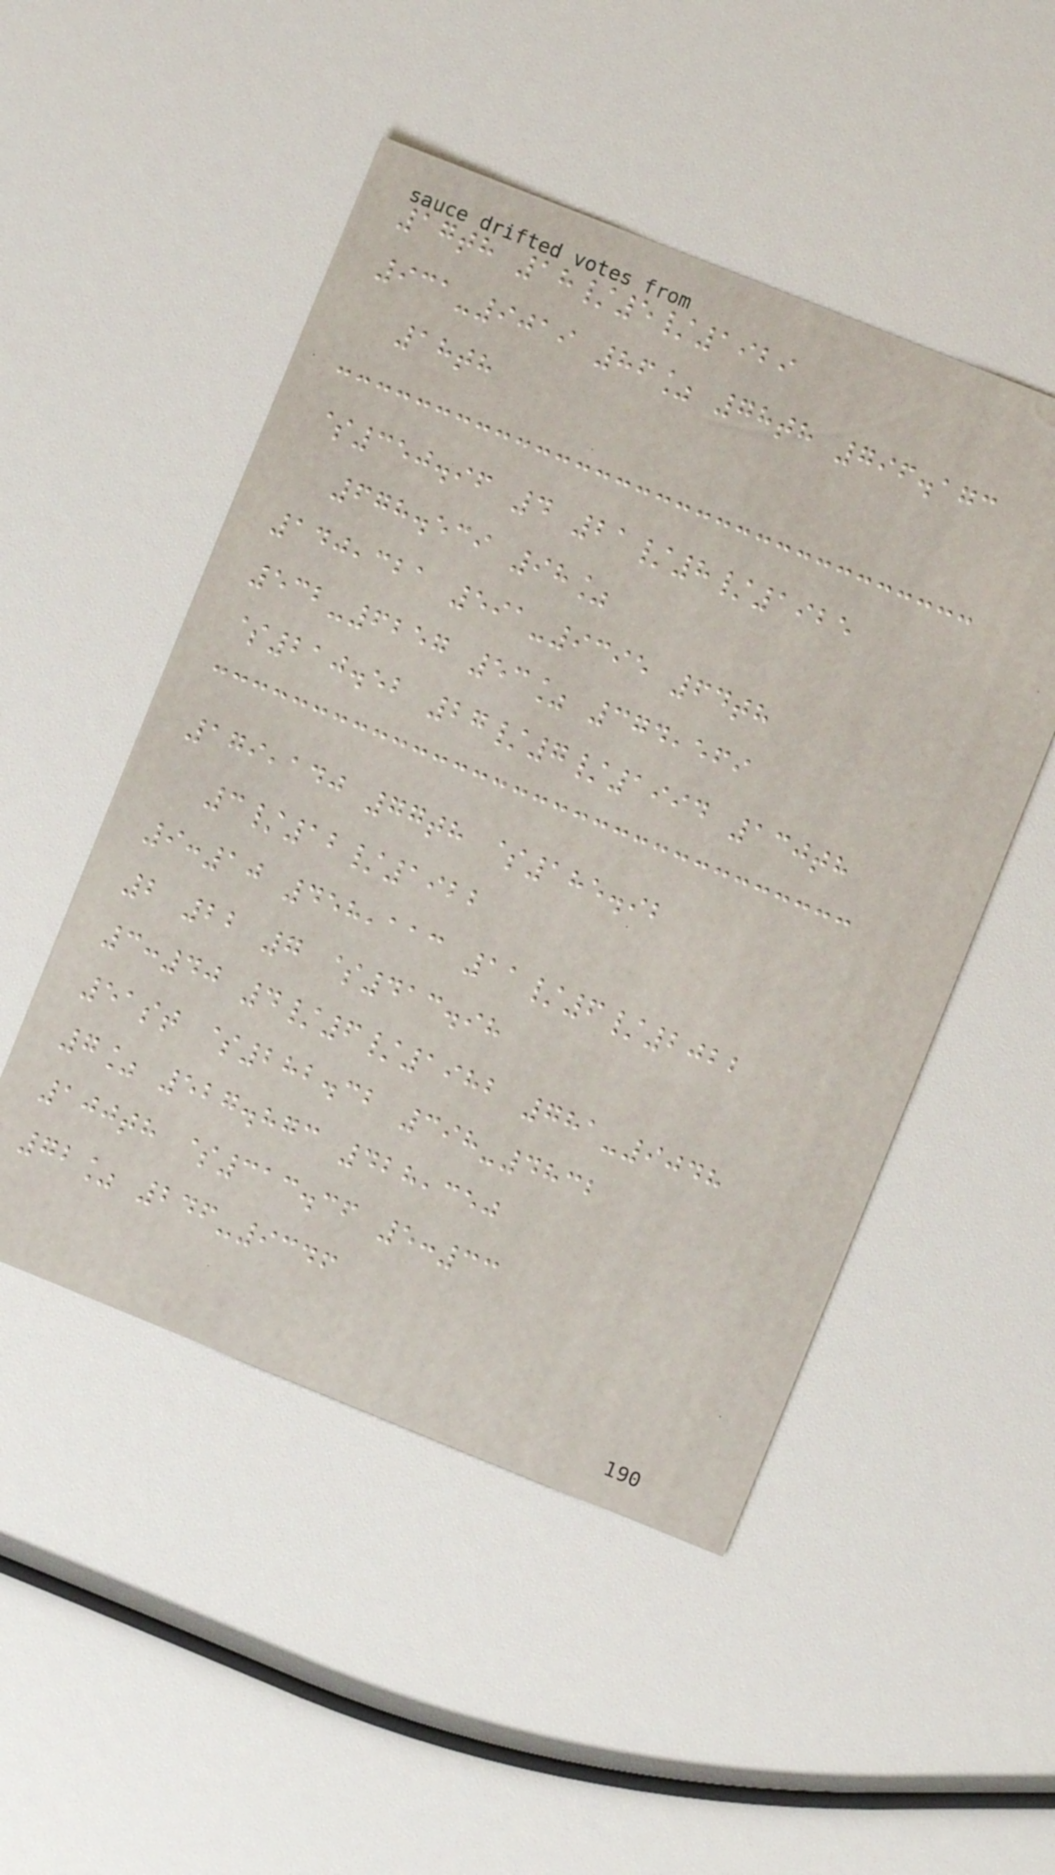17th 18/5/1929
931-9019 86% 78th 796.173
18th
$350.96 4 21/8/1925
678.539 98%
140,321 591-9395 64th
532-6257 53% 374,569
$210.52 27/7/1994 130th
179,140 77th $185.92
3/12/1922
9:10 458,113 11/6/2022
2 22 7 $413.98
3:40 4/6/1982 781-9048
51st $282.32 398-4832
7% 527.873 428,350
100th $313.36 5:33
72% 246-9346
